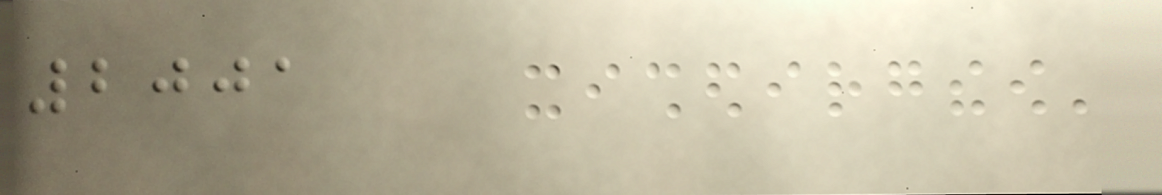2001
